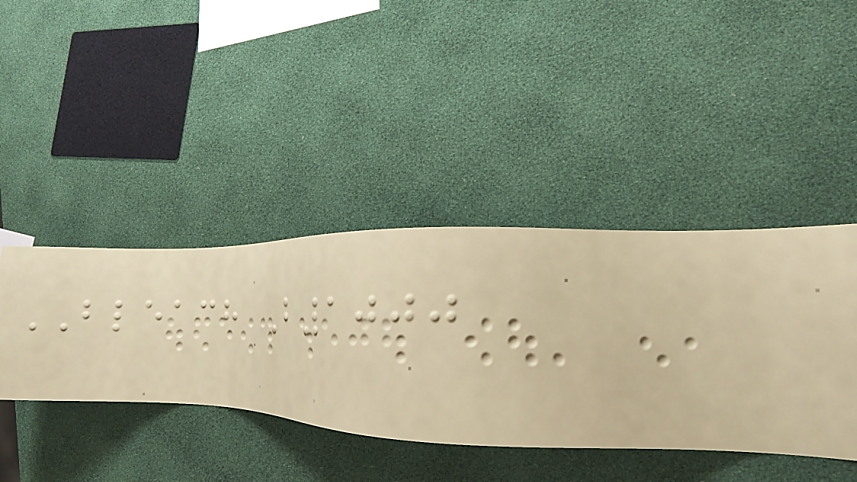BLEACH B1000
